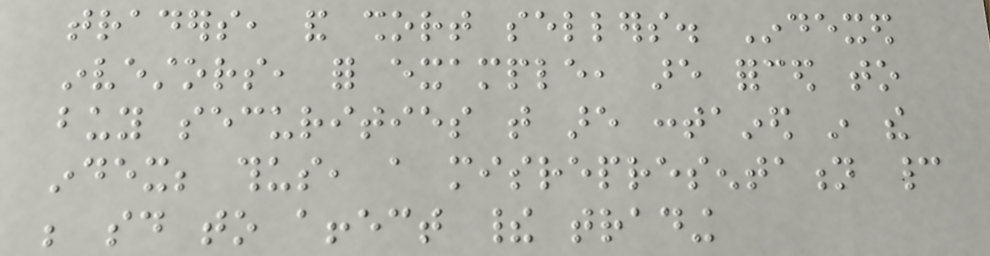traders, and short sellers. Indexed
investors, for example, are forced to
buy securities that are contained in the
index; thus, a misrepresentation cannot
be said to affect their trading
